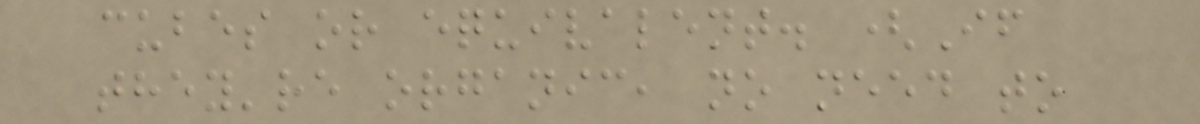cubes or equivalent. (If
they're organic, no need to
